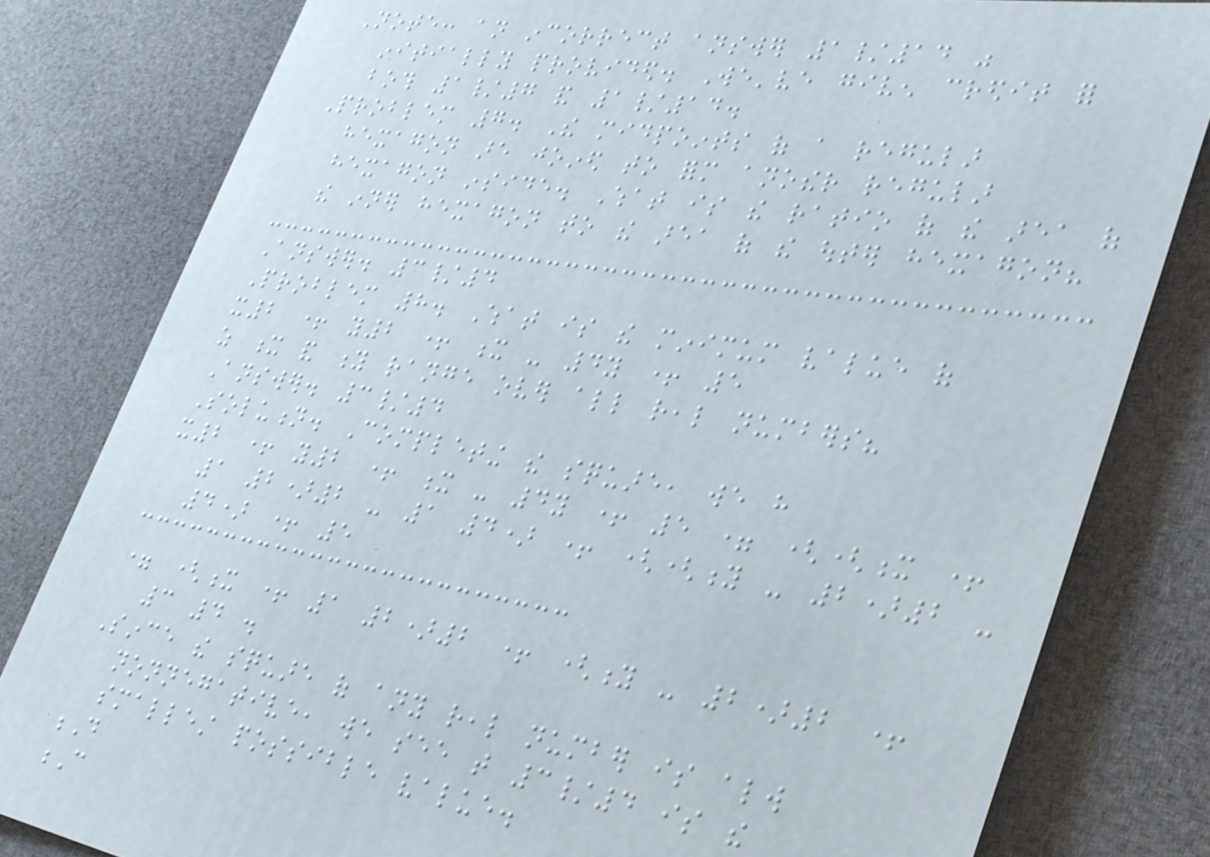Note: an incorrect answer 1/14 was
initially provided. We've given credit for
both 1/7 and 1/14.
Problem 7. The midpoints of a regular
hexagon are joined to form another regular
hexagon inside. What is the ratio of the area of
the inner hexagon to the area of the outer hexagon?
Answer. 3/4
Problem 8. What is the minimum value of
x2 + y2 + x - 4y + 5
as x and y range over all real numbers?
Answer. 3/4
Solution. Completing the square, we have
x2 + y2 + x - 4y + 5 = ((x +
1 2)2 - 1 4) + ((y - 2)2 -
4) + 5
= (x + 1 2)2 + (y - 2)2 +
3 4 .
Since the square of any real number is always
nonnegative, we see that 3/4 is the
smallest possible value.
D
C
